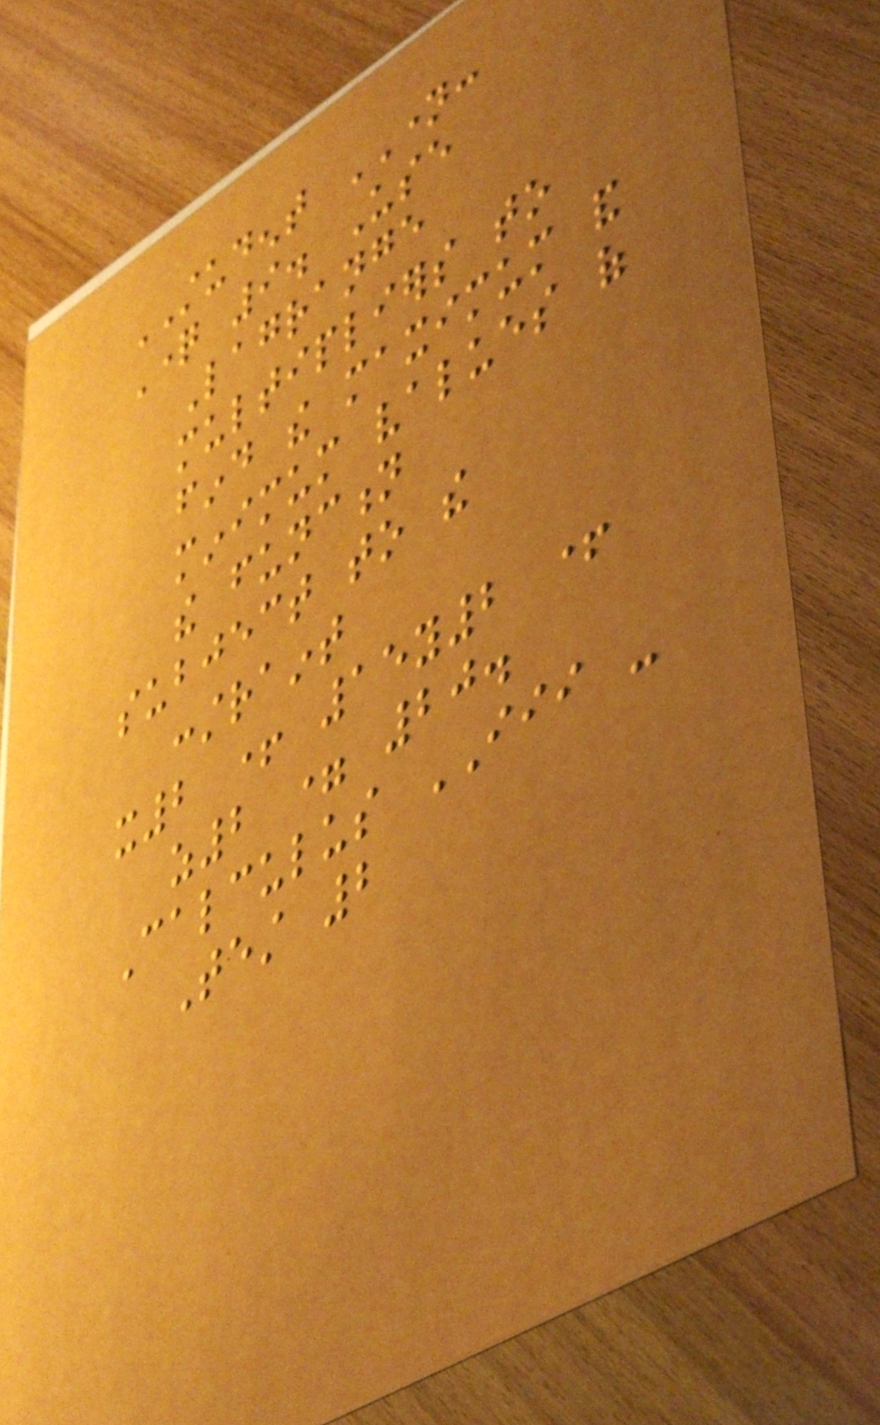STUDENT NAME:
Question 9. Use
Lagrange
multipliers to
find the maximum and
minimum values of
the function
subject to the
constraint
x2 + 15y2 +
z2 = 20.
Calculus III -
Test 2
